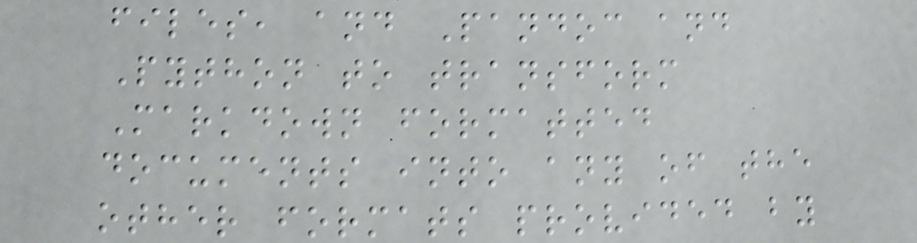files, and Pandoc and
Python to transform
Markdown formatted
documents into any of the
other formats provided by
